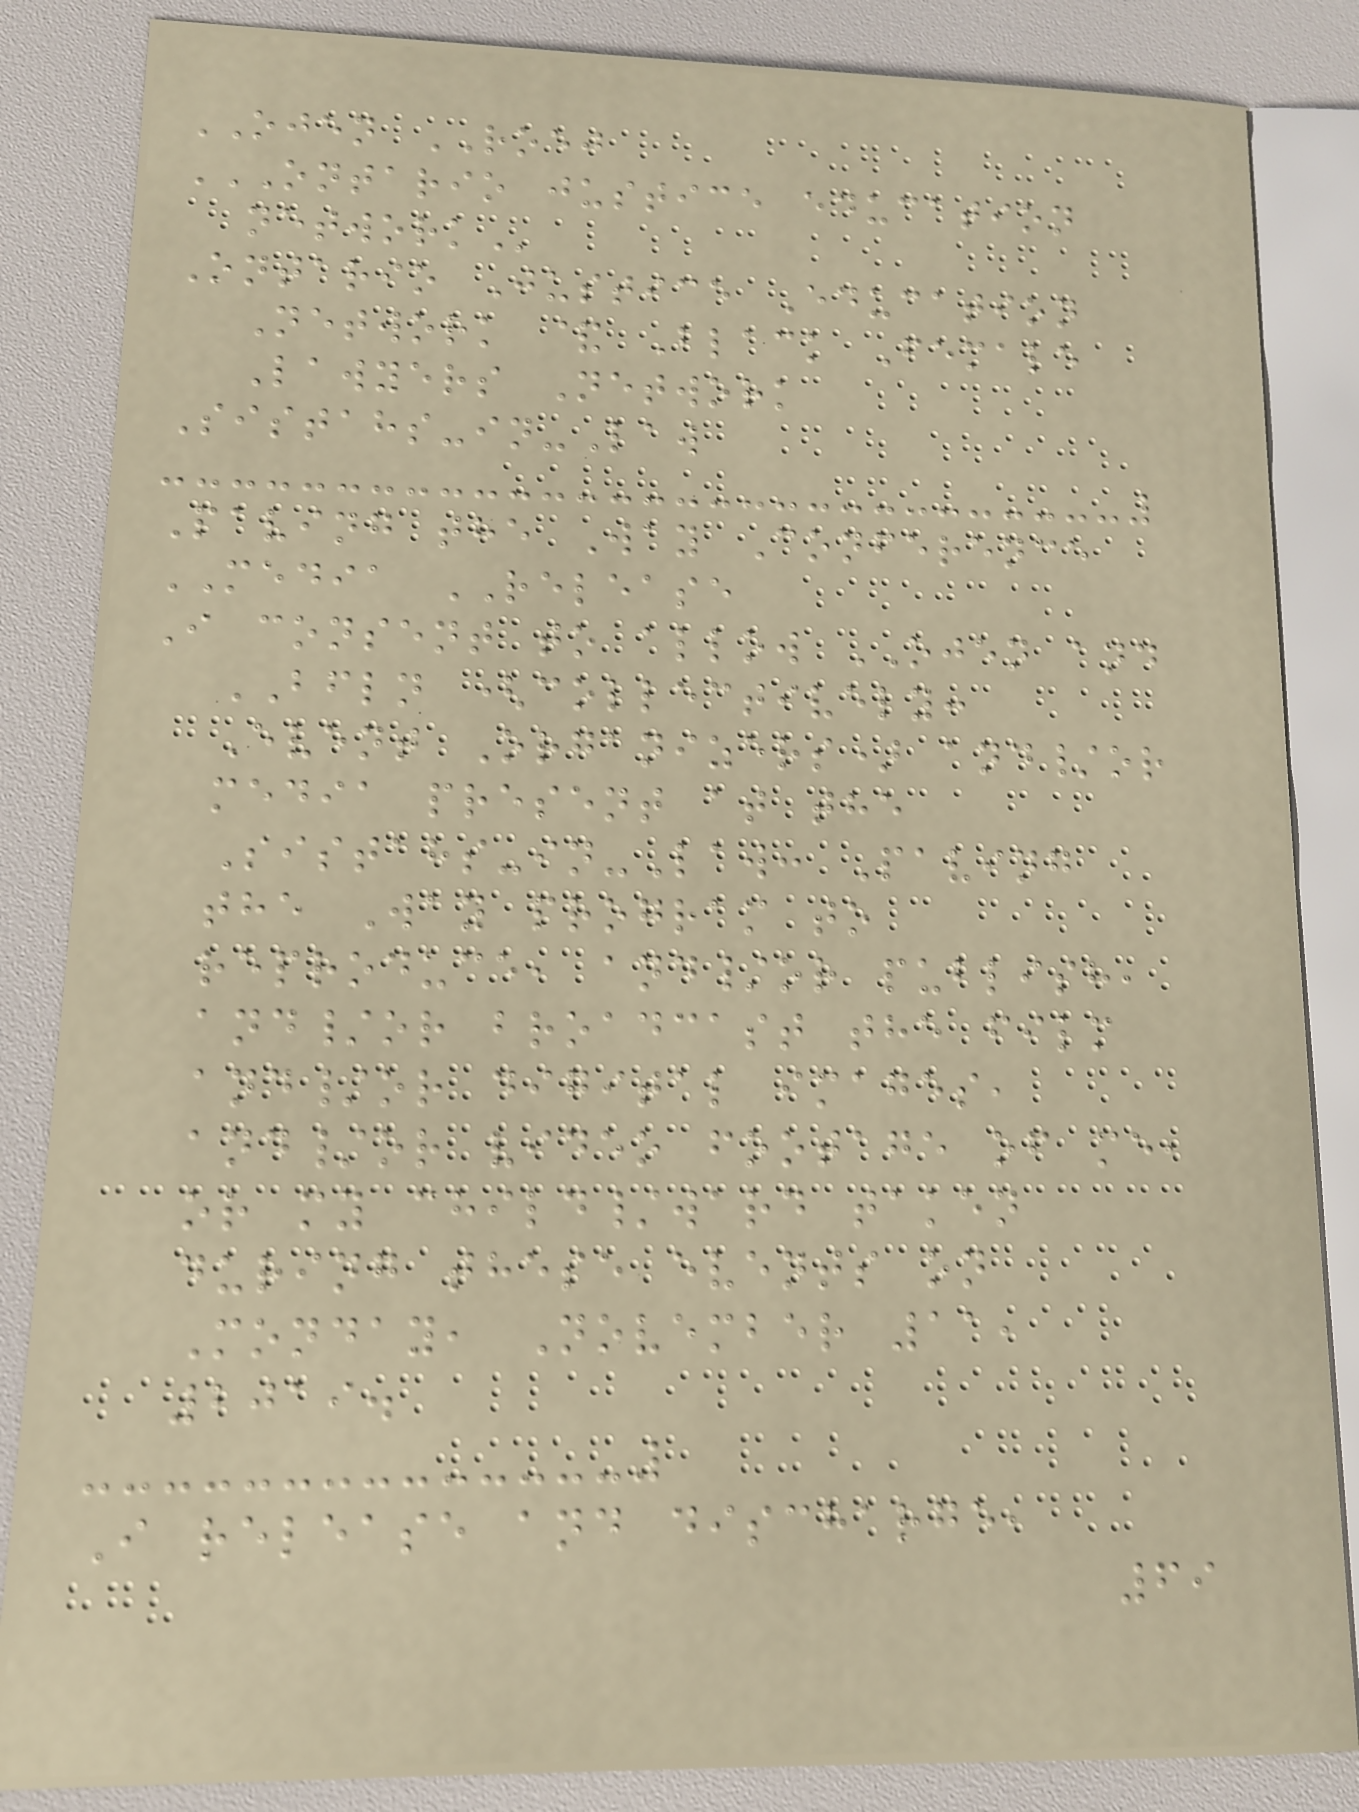OJEN ROEJ
ONTARIO JUSTICE EDUCATION
NETWORK
Ontario Justice Education
Network & Black Female
Lawyers Network
Sistahs-in-Law
Paving the Way Conference
MEDIA RELEASE
I consent to allow OJEN and
BFLN (collectively:
Event Organizers) and/or
media present at the
Sistahs-in-Law: Paving
the Way program to
reproduce, and/or publish,
and/or broadcast the film
and/or digital images,
and/or video footage of me,
or my child/ward taken
during these events on
Monday, November 11,
2019.
I release and discharge,
69
